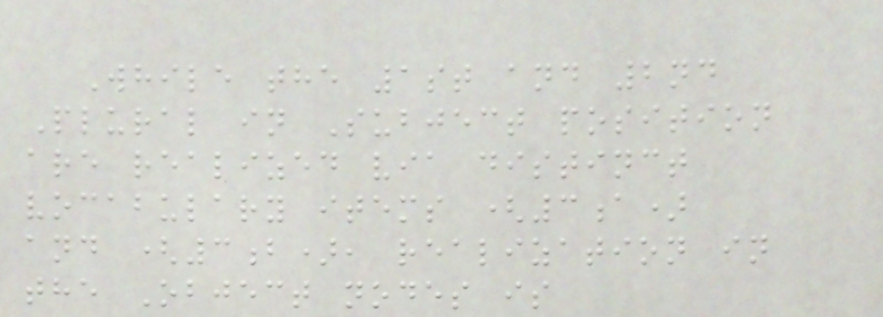While the 1st and 2nd
Plural in Subject position
are realized via distinct
vocabulary items (3a)
and (3b), realization in
the Object nodes is
